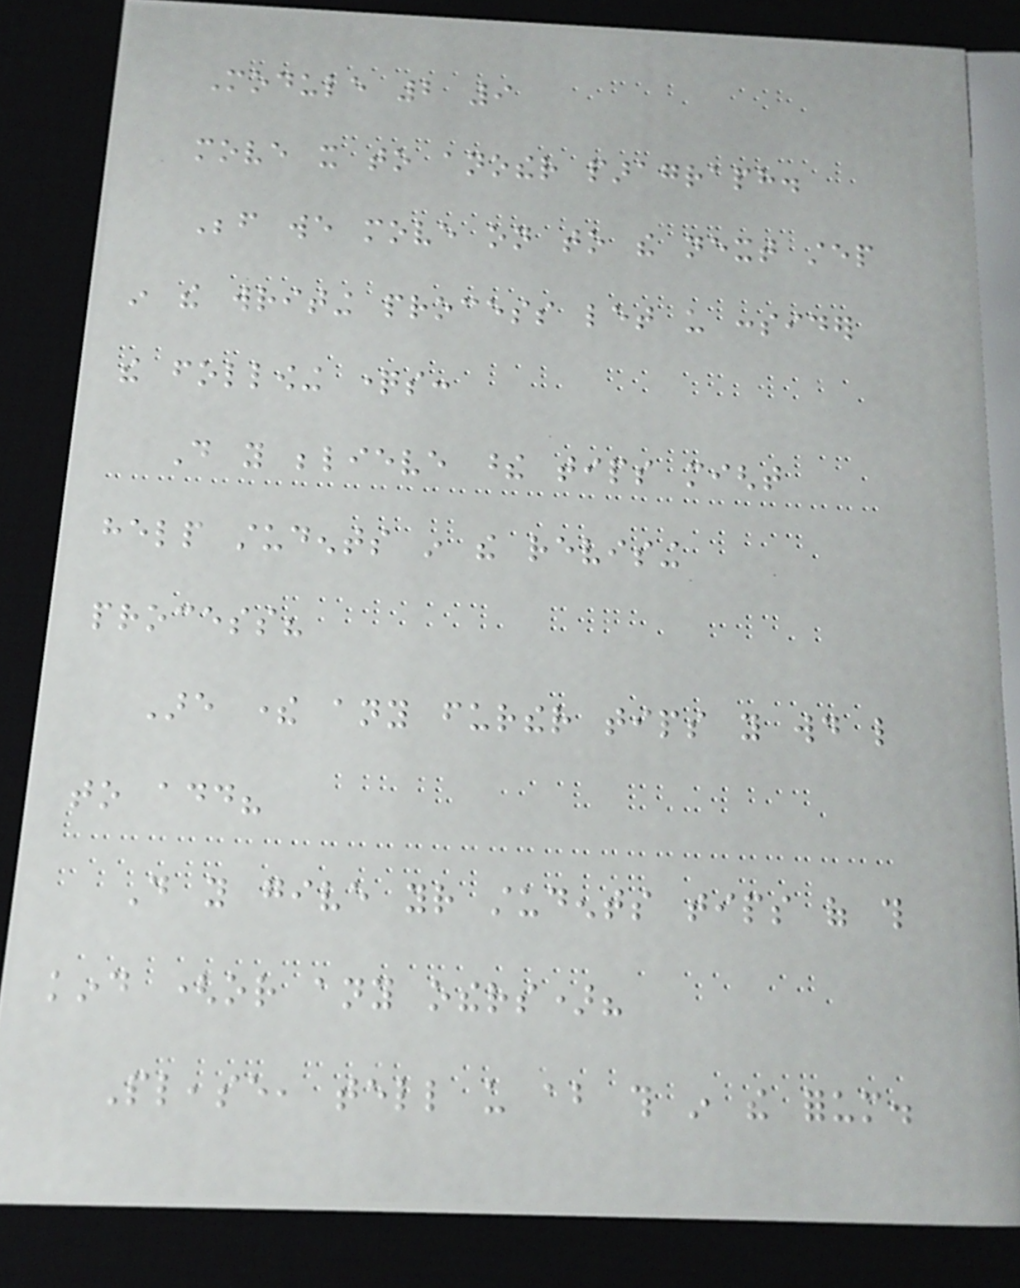Module 2 9
move it to another paragraph.
Before we move on to the next step
in the writing process let us consider
the following questions:
Do you believe these tips might
help students in the revising
process?
Are there any further tips you would like
to add?
Do you give your students tips of this
kind (or any others)?
Please, tell us about this in the forum.
